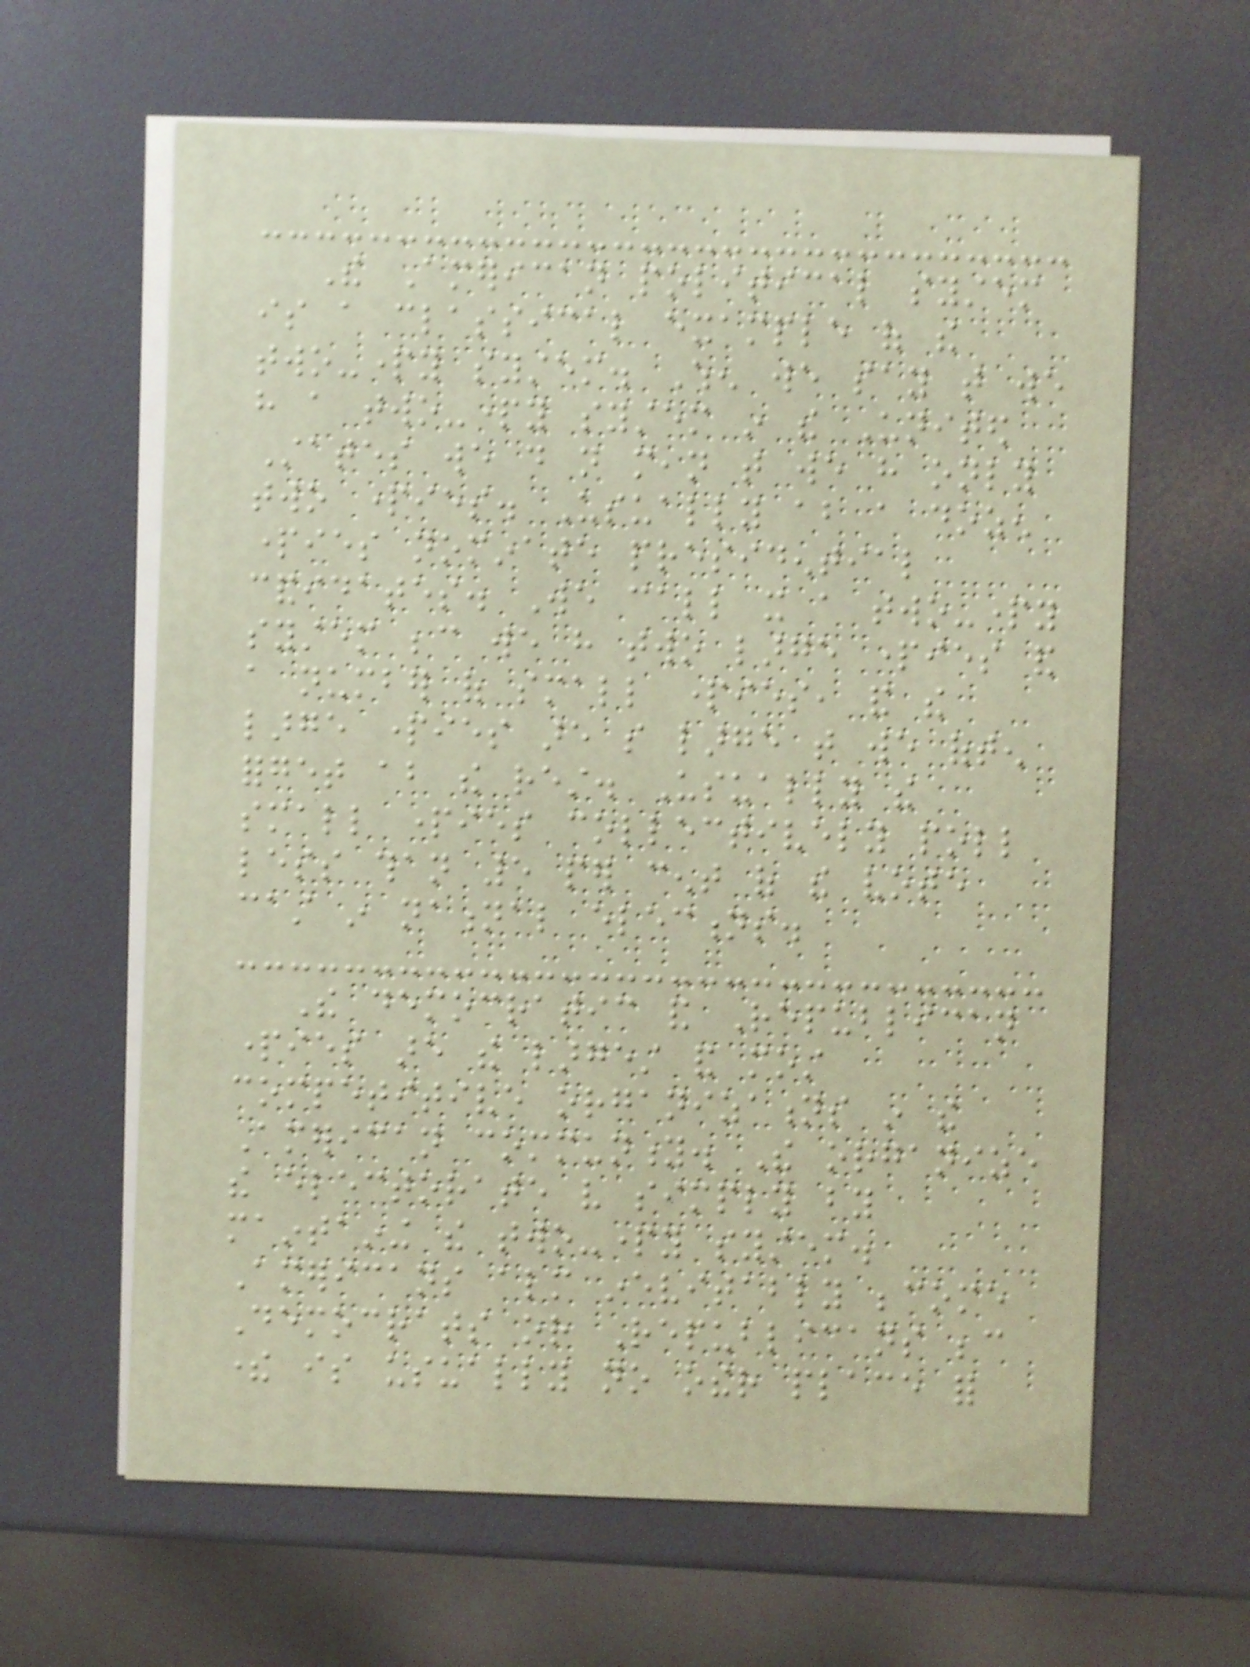The American political system
is a classical example of the
two-party system. When we say that we
have a two-party system in the United
States we do not mean that we have only
two parties. Usually about a dozen
parties nominate presidential
candidates. We call it a two-party
system because we have two large parties and
a number of small parties, and the
large parties are so large that we often
forget about the rest. Usually the
small parties collectively poll
less than 5 per cent of the vote
cast in national elections.
The democratic and Republican
parties are the largest and most
competitive organizations in the
American community. The organize
the electorate very simply by
maintaining the two-party system.
Americans almost inevitably become
Democrats or Republicans because
there is usually no other place for
